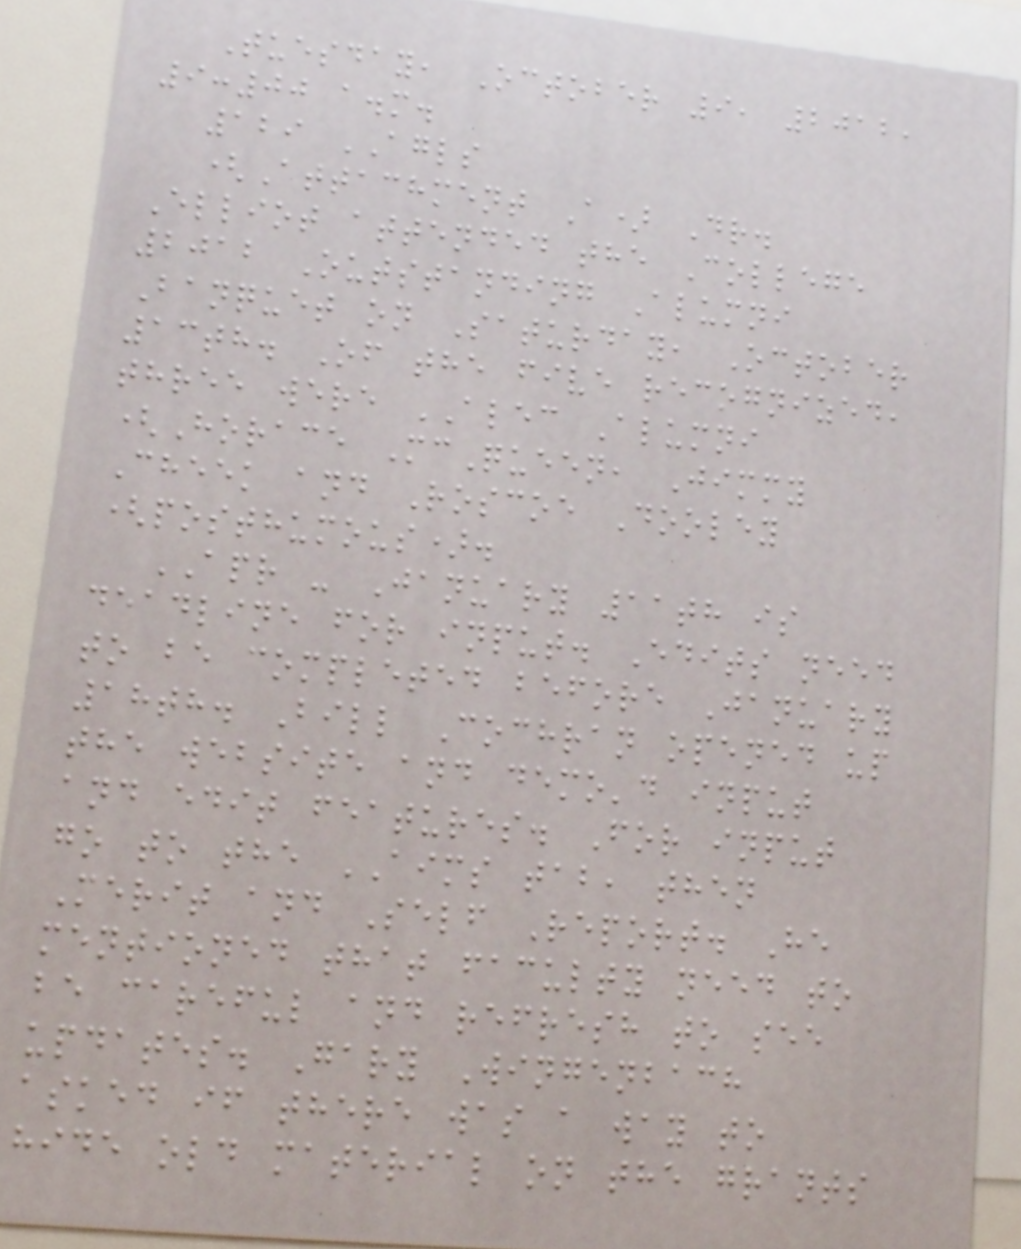Tuesday, October 9, 2012,
9:00 a.m.
129 AGLS
(Attachment A) Dr.
Elliot attended the College
2012 Outstanding Alumni
Banquet on Saturday, October
13th. Of the five recognized,
three were ALEC Alumni
(Horace McQueen, Jimmy
Cheek and Roscoe Dooley
(posthumous).
APR - January 11th is
deadline for input. Edits need
to be completed before January
18th. Bill Cochran opened up
the website and demo'd input
and edit features. For input
go to the AIMS tab, then
Merit and Self Report. He
mentioned that faculty need to
be careful and refresh to see
updates. Gary Wingenbach
asked if there was a way to
hide old material on the grants
